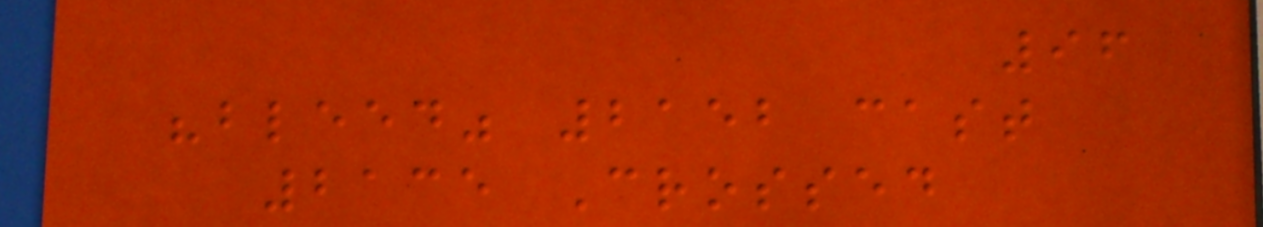96
"bleed" 2152 cast
2135 Crossed
